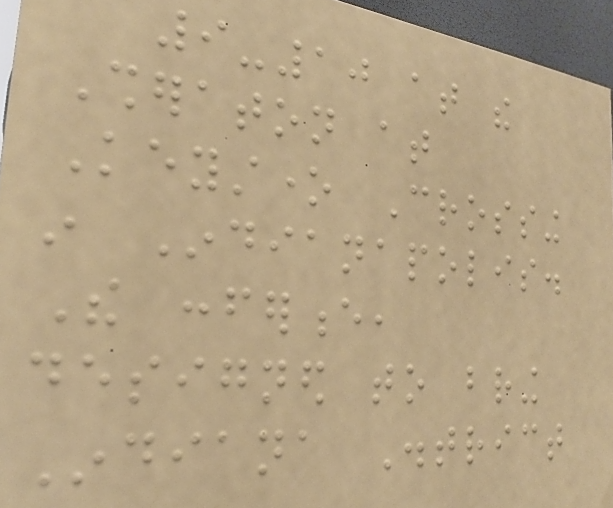9-10 at the
Sheraton at
Keystone Crossing
in Indianapolis.
The conference,
designed to bring
Indiana District
